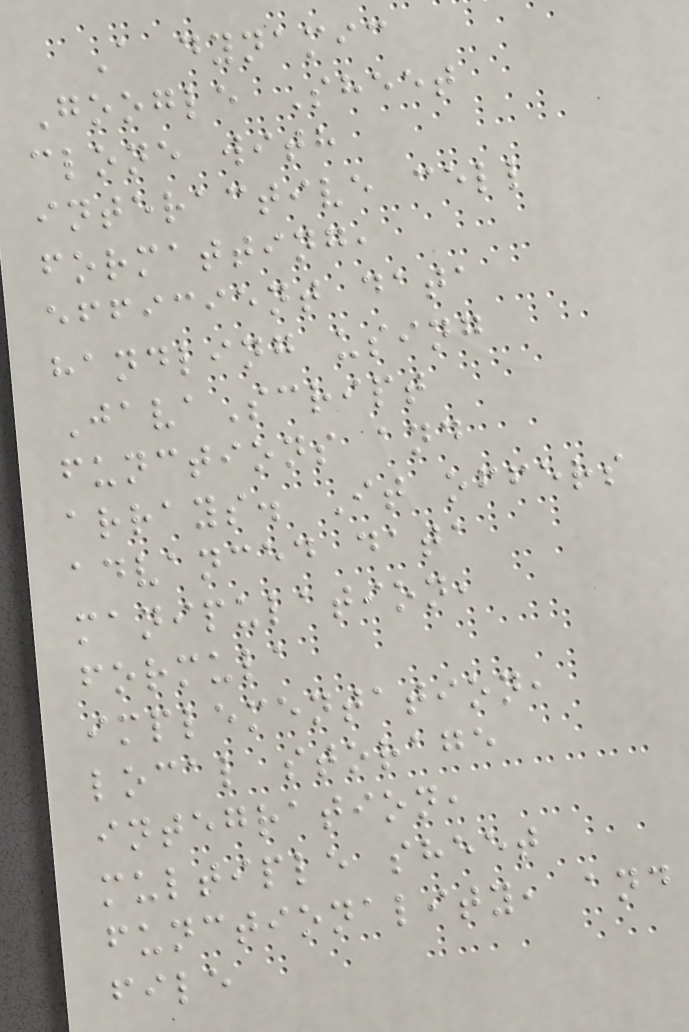A dynamic
Google Sheet
clone with
interactive cell
formatting,
efficient data
handling using
JavaScript
functions and
arrays. It offers
advanced data
manipulation,
formula
implementation,
local storage
integration,
multiple sheet
functionality, and
file
